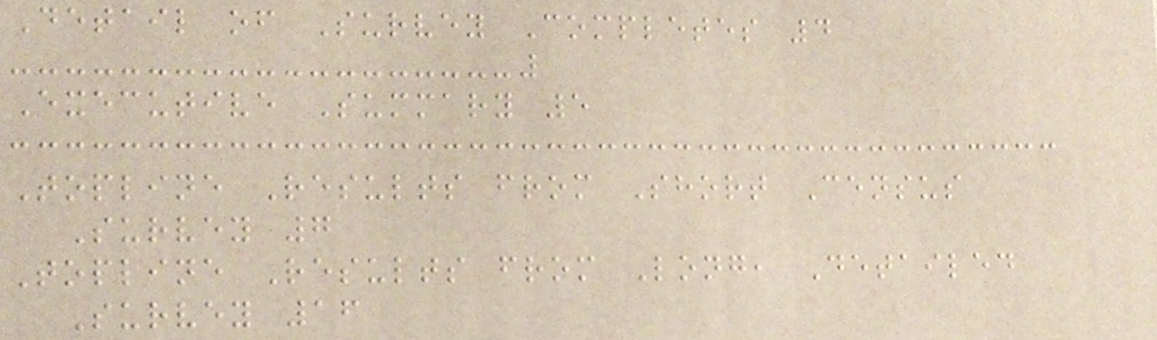Detail of Survey Completes 4
Executive Summary 5
Topline Results from Short Census
Survey 7
Topline Results from Long, Detailed
Survey 16
